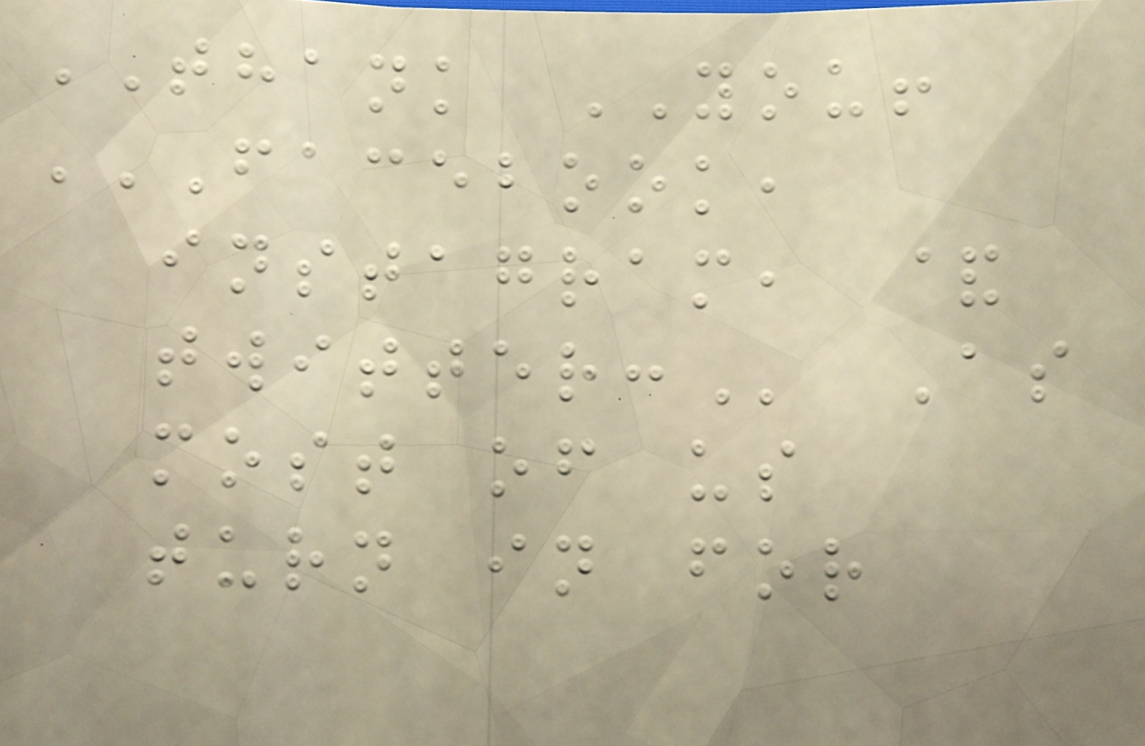THANK YOU!
FACEBOOK,
INSTAGRAM, &
TWITTER: As
most of us
turn in for
